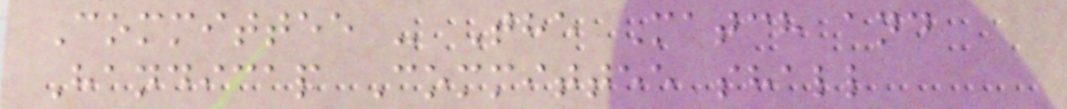Committee - The Match and
Handicap Committee shall
